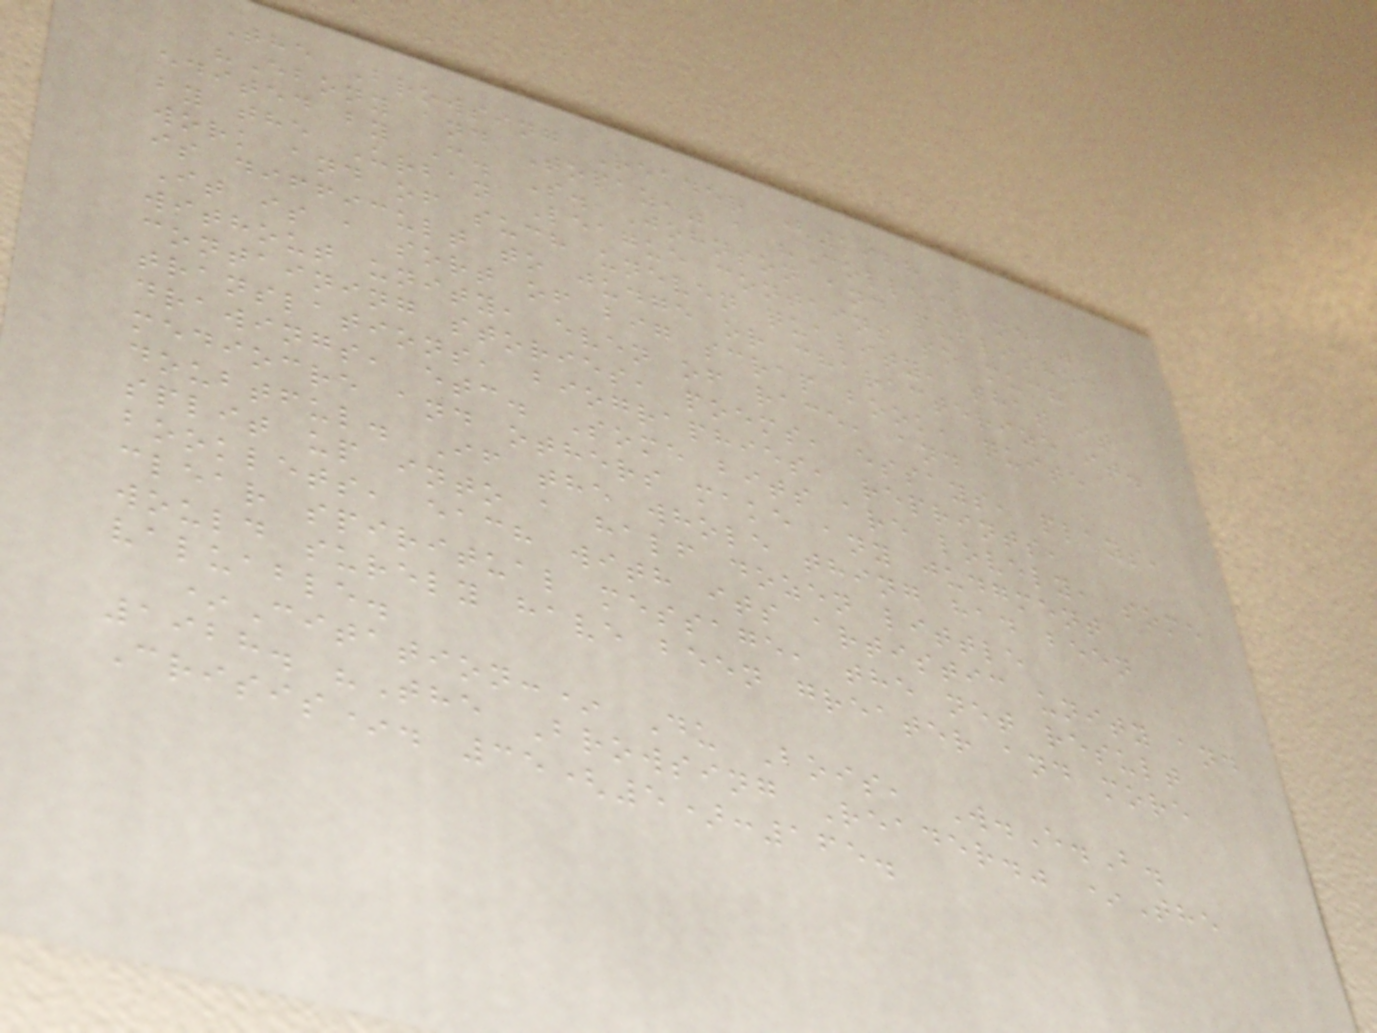The Browsing Reader (1928)
"Ebony and Topaz," a "Collectanea"
edited by C. S. Johnson and published
by the Urban League contains so much
work and of such uneven quality, that it
is difficult to judge or characterize it.
It is a sort of big scrap book, quite
without unity, even of race, and
containing stories, poems, essays, plays,
translations, biographies, reprints,
drawings, etc. Some bits are lovely, some
mediocre and others make any judgment
doubtful. If the whole thing had been
split up into a half dozen little
booklets, each with its artistic unity and
clear spiritual message, the net result
would surely have been greater and more
valuable.
*Citation:* Du Bois, W.E.B.
1928. "The Browsing Reader." *The
Crisis*. 35(5):165.
